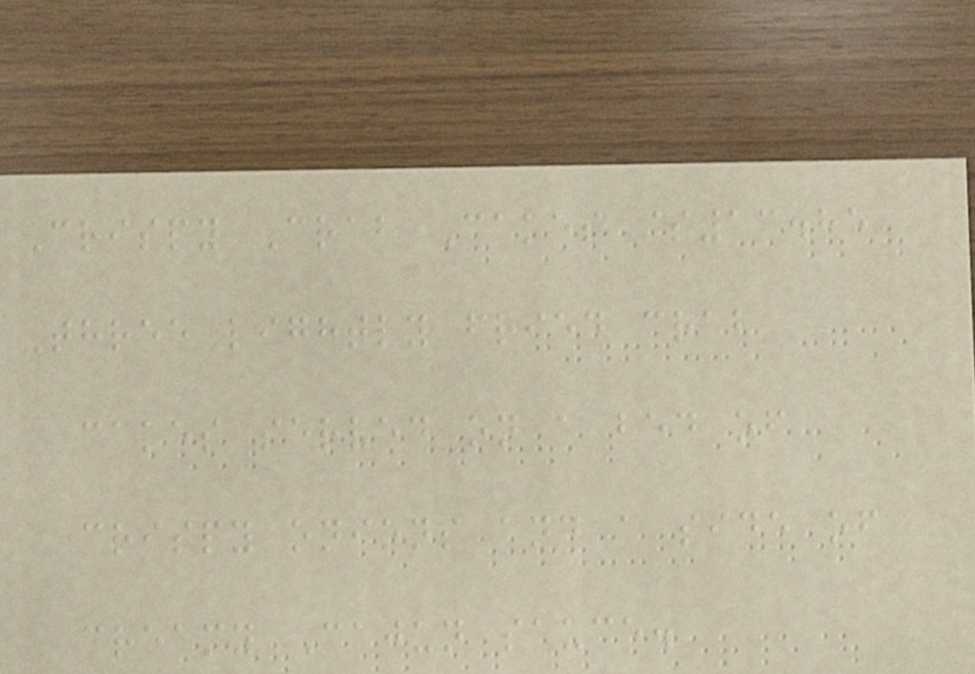Crispy Crab Cakes $13.85
Three lightly fried crab
cakes served on a bed of
crispy onions and a side of
creamy Cajun sauce.
